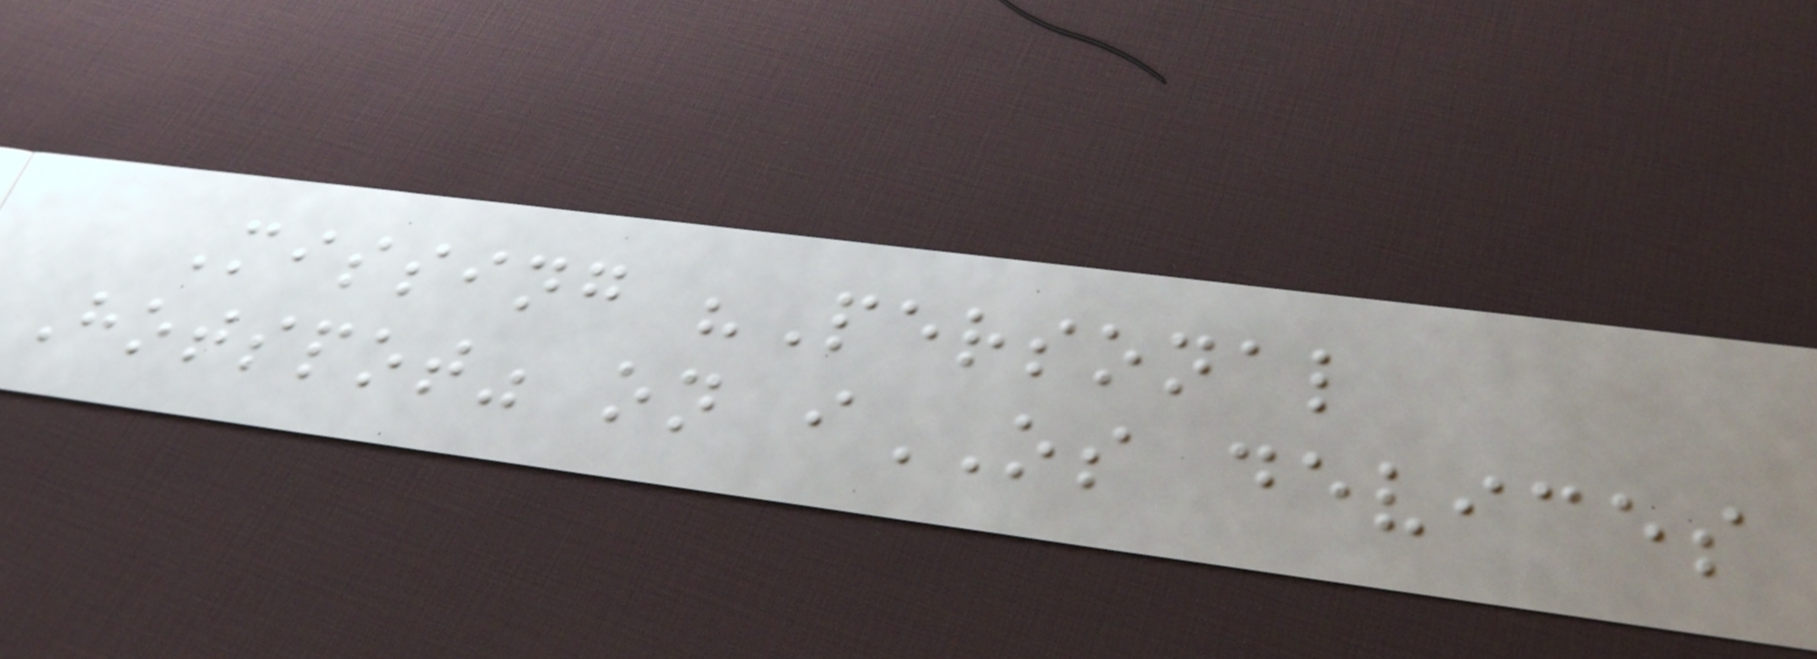Missing "Personal
Hotspot" on iOS devices
